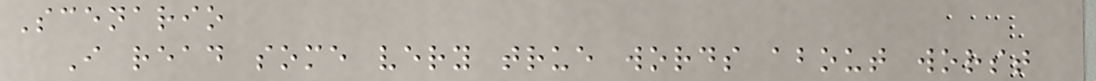Scenario
I read some very true words about worst
